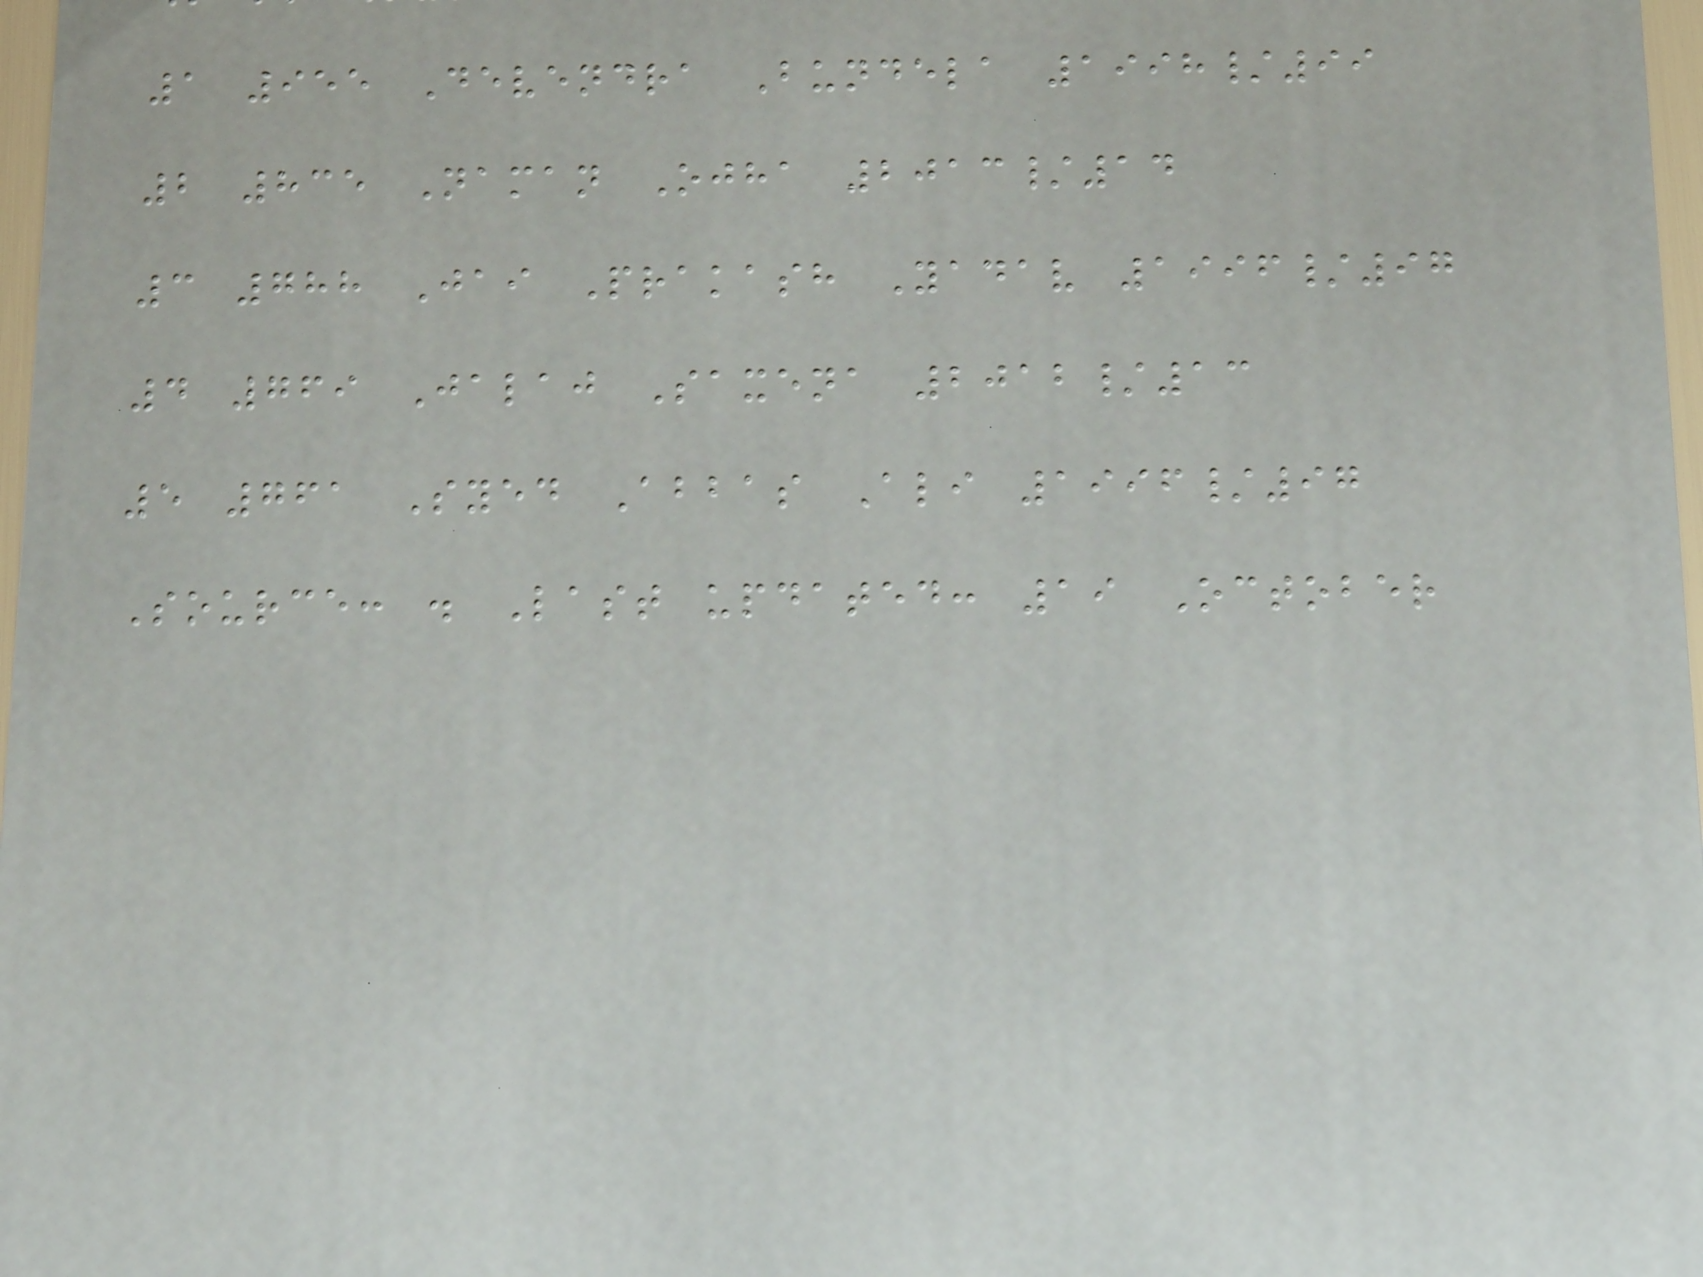1 955 Devendra Bundela 1998/99
2 835 Naman Ojha 2013/14
3 788 Jai Prakash Yadav 1996/97
4 769 Jalaj Saxena 2012/13
5 761 Syed Abbas Ali 1996/97
Source: . Last updated: 19 October
